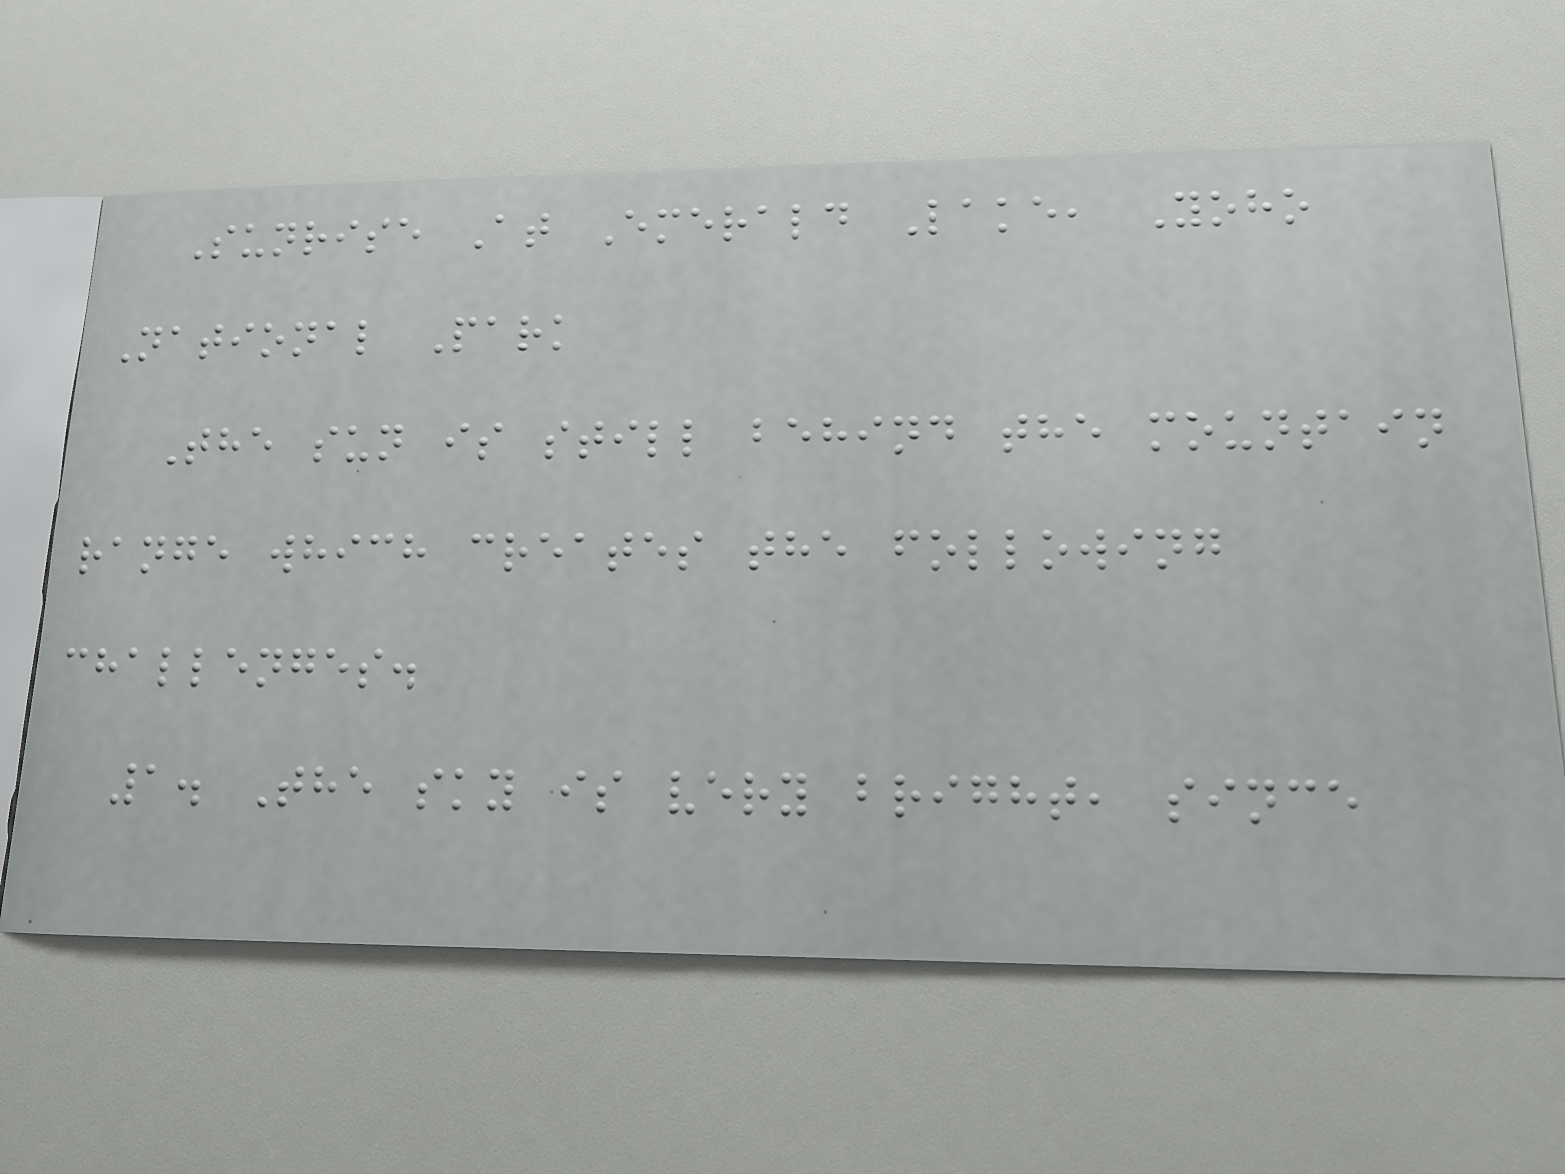Sunrise At Emerald Lake, Yoho
National Park
The sun is still behind the mountain
range which creates the following
challenges.
1. The sky is very bright, since
